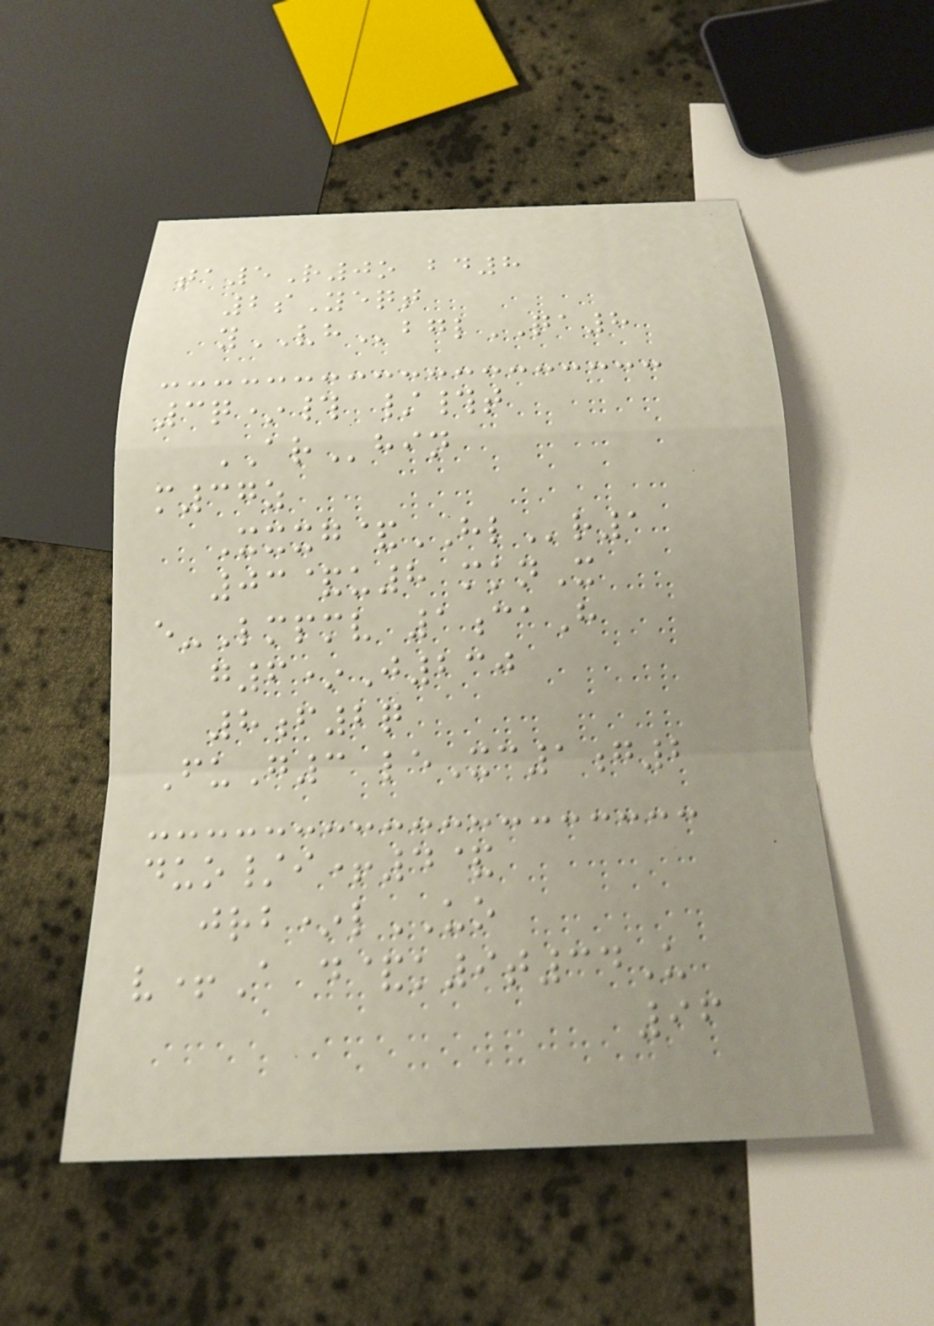ta5R0o bd8
2sYeqt
yVHbglQA8
3q*# /#t
ARhin
m37z
Xxxg&HLr1
03&u8 mknX
e-Lmpmv 1caH
g6*J230
8f2q
FuG3 leXc1g2
duo/i+4&
jrb*lUO
v+A d&k9t34U
96
